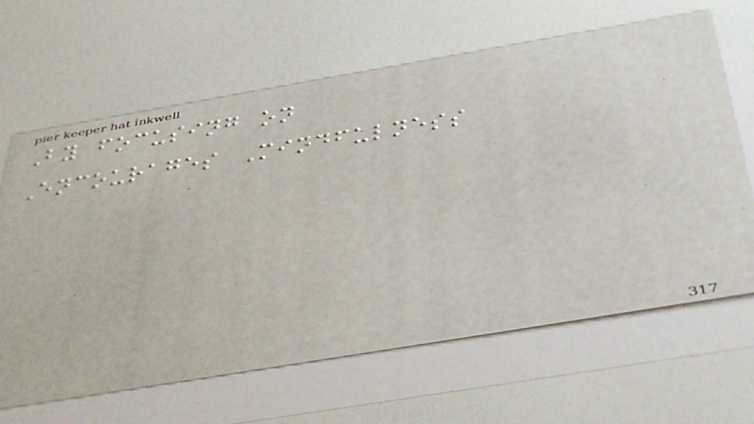By focusing on
Encourages Mindfulness
